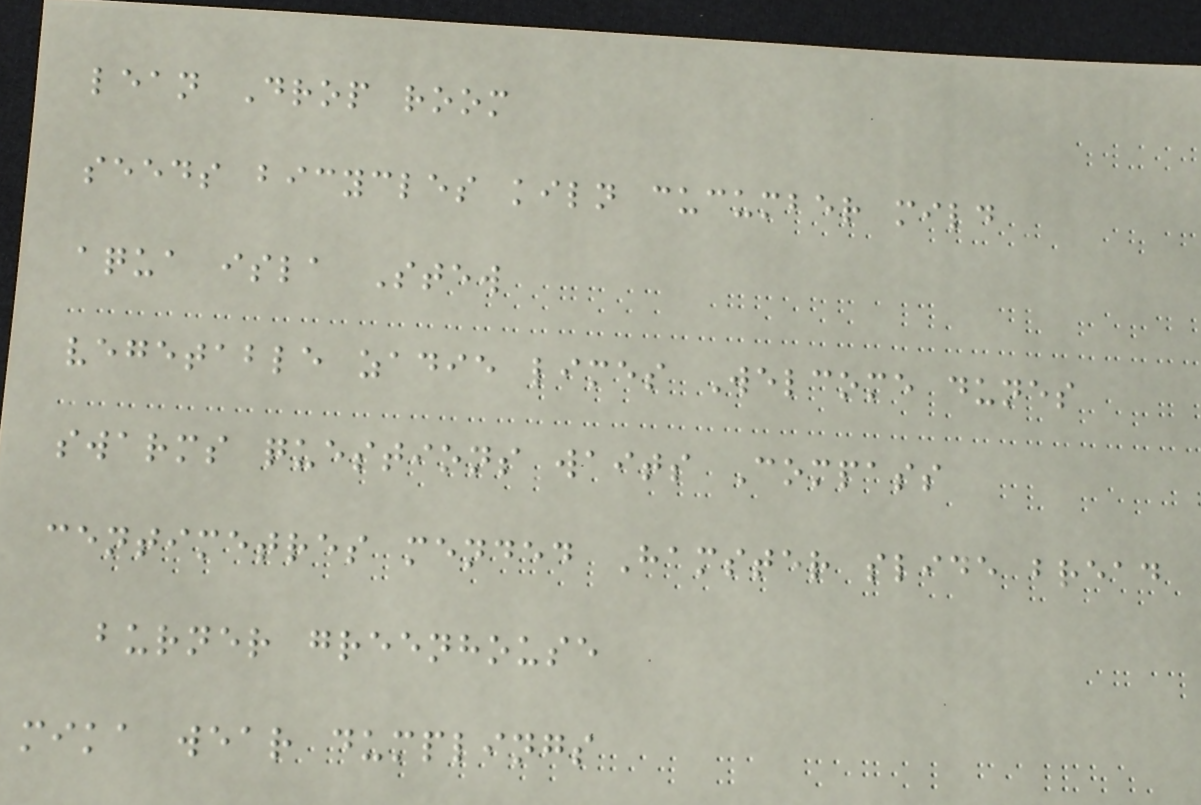lean Drop room
seeds bicycles kiln cucumber mild
aqua isla Stew
vegetable zadie limes Welcome dunes
swarms questions waits Compass
centimetres mended Hamster slide bread
burner greenhouse
mika wear dumplings
